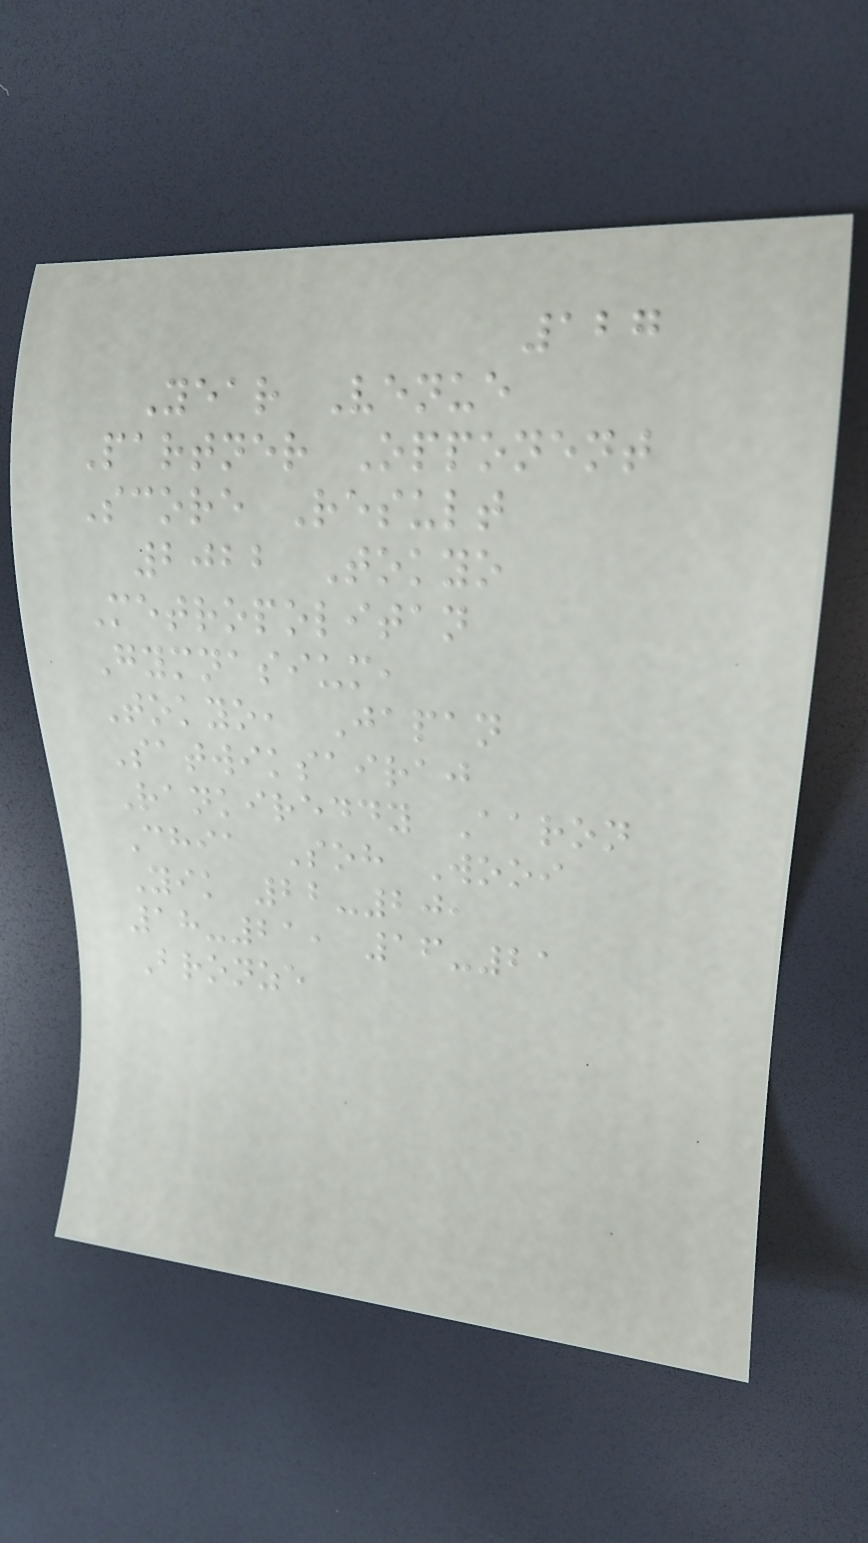127
Year Venue
Partner Opponent
Score Result
2022 Tokyo
Metropolitan
Gymnasium,
Tokyo, Japan
Satwiksairaj
Rankireddy Aaron
Chia Soh Wooi
Yik 22-20,
18-21, 16-21
Bronze
